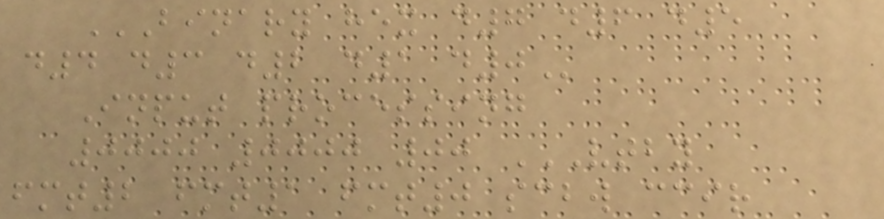BINARY HEX D7 D6 D5
D4 D3 D2 D1 D0
Input processing
0000 0000 00 VTBY
FMT2 FMT1 FMT0 SCBW CCIR
